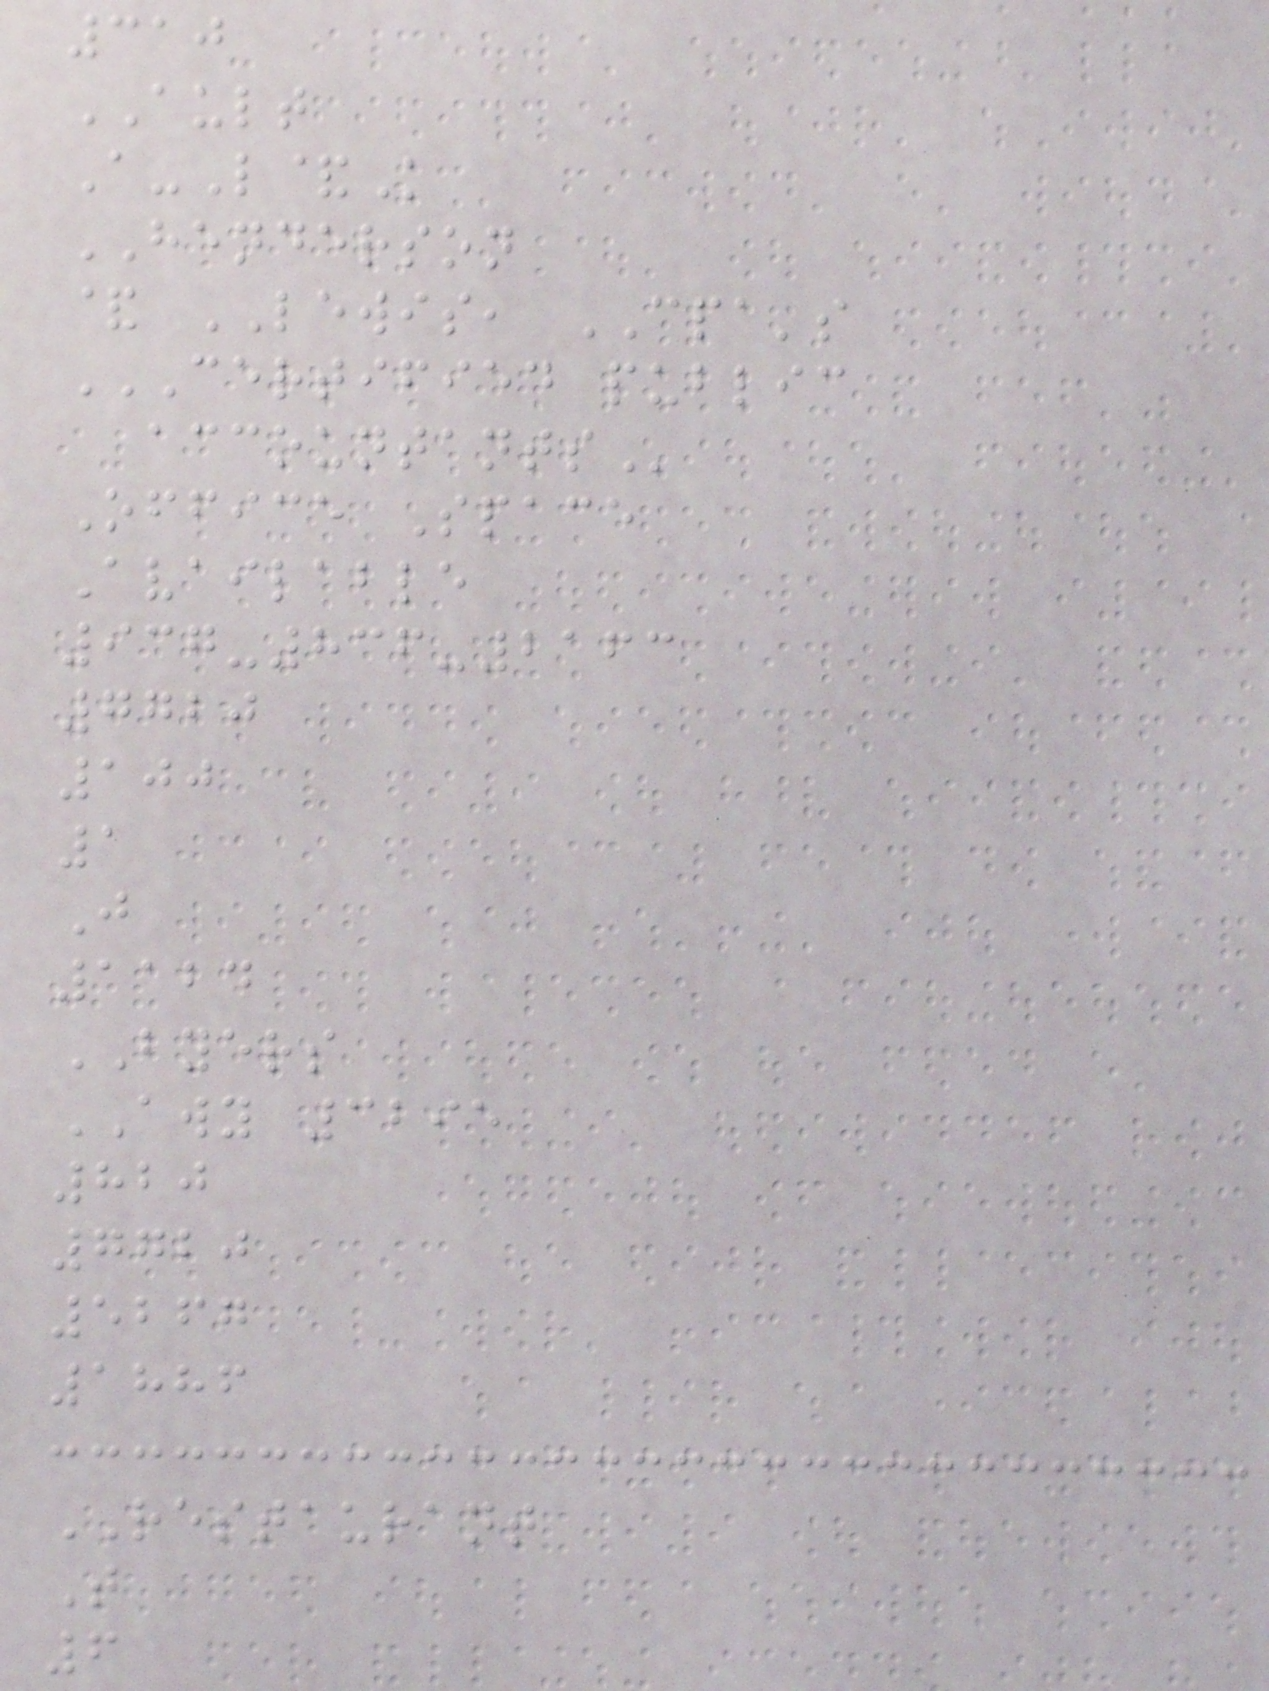310
AULT
A-L&K
HENDERSON
& LEWIS, CPA's
CERTIFIED PUBLIC
Office Space
Available
937-836-2163
7720
100
1
J
1124
BYERS
AWY 3295
820
7720
5267
1886
RESTAURANT
T
6
